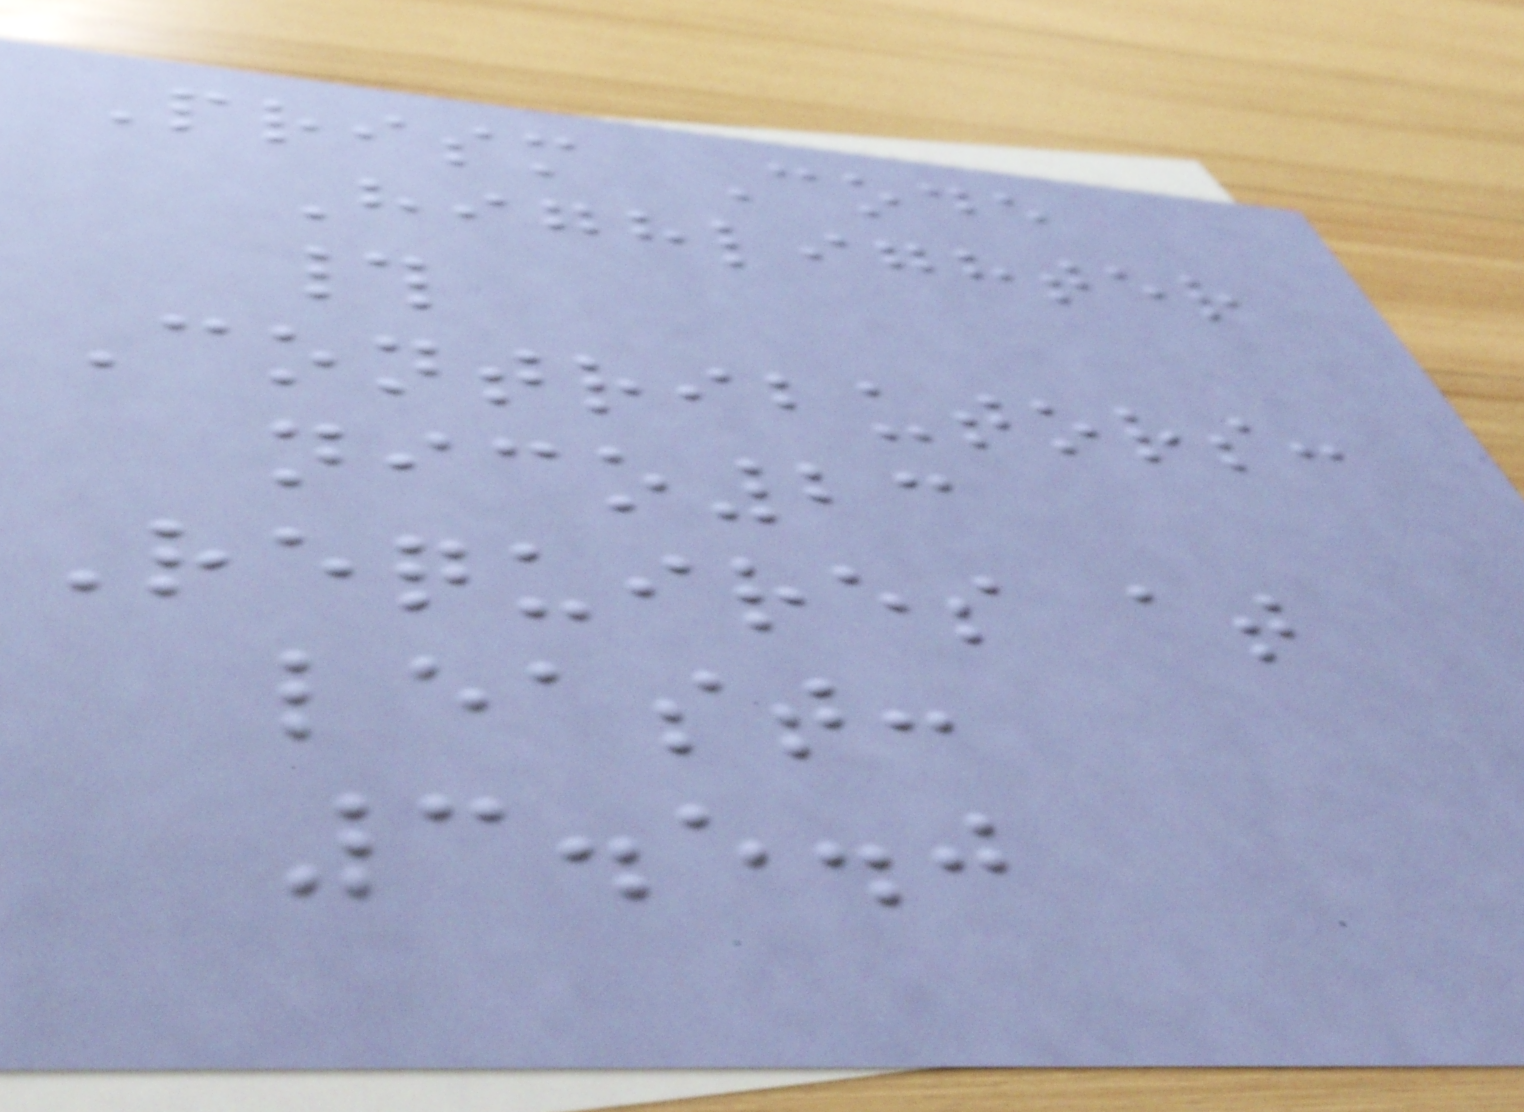Prism Code
Highlighter
#
Contributors:
nico23
Requires at
least:
3.5.0
